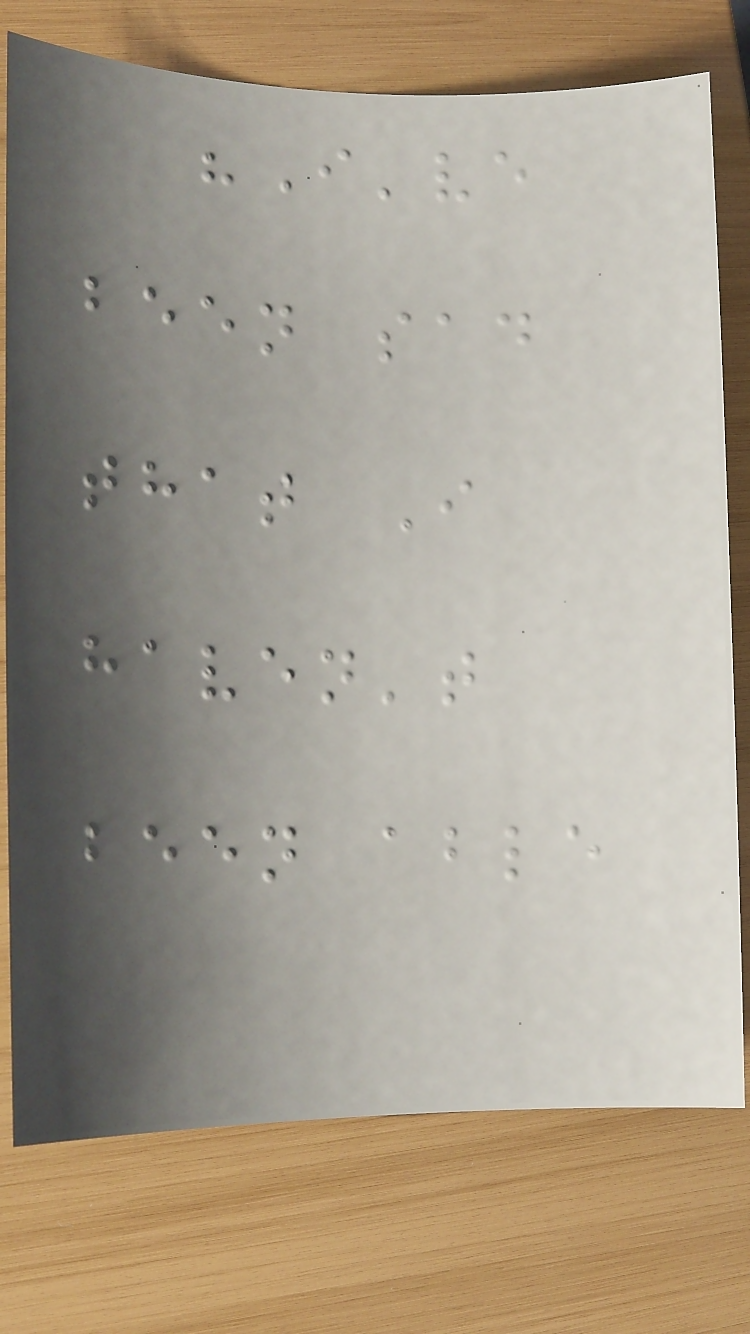"I've
been sad
that I
haven't
been able
